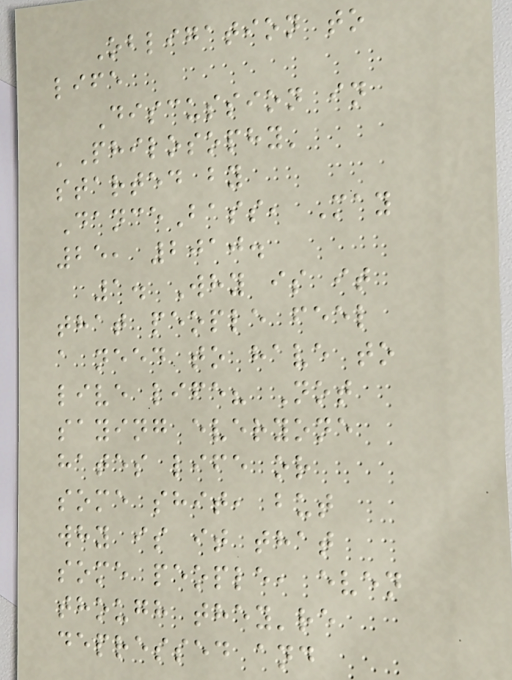Obligation to
life
Discussion in
'Philosophy'
started by
DanceBass, May
25, 2010.
1. Why is it
that people feel
a need to have to
live life? Not
saying everyone
hates life or
some shit, but
why is it that
some people, even
though they're
depressed and
